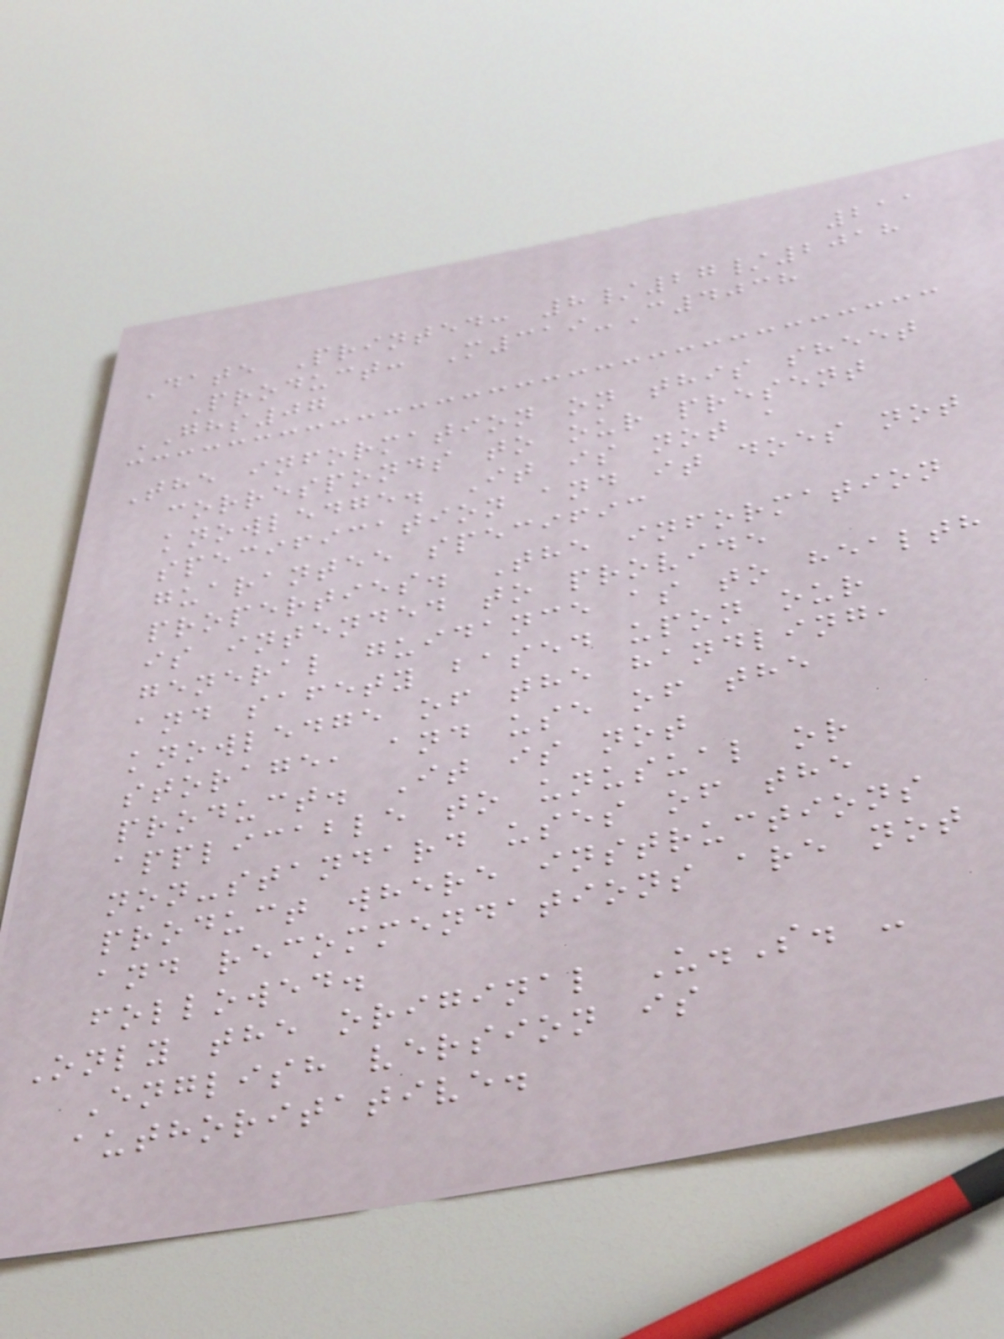211
Date Printed: 8/27/2018
Product: M319-C4038
GHS07
The information on this sheet
corresponds to our present
knowledge. It is not a
specification and it does not
guarantee specific
properties. The information
is intended to provide
general guidance as to health
and safety based upon our
knowledge of the handling,
storage, and use of the
product. It is not
applicable to unusual or
non-standard uses of the
product where instructions
and recommendations are not
followed.
Only the original U.S. -
English version is
authoritative.
